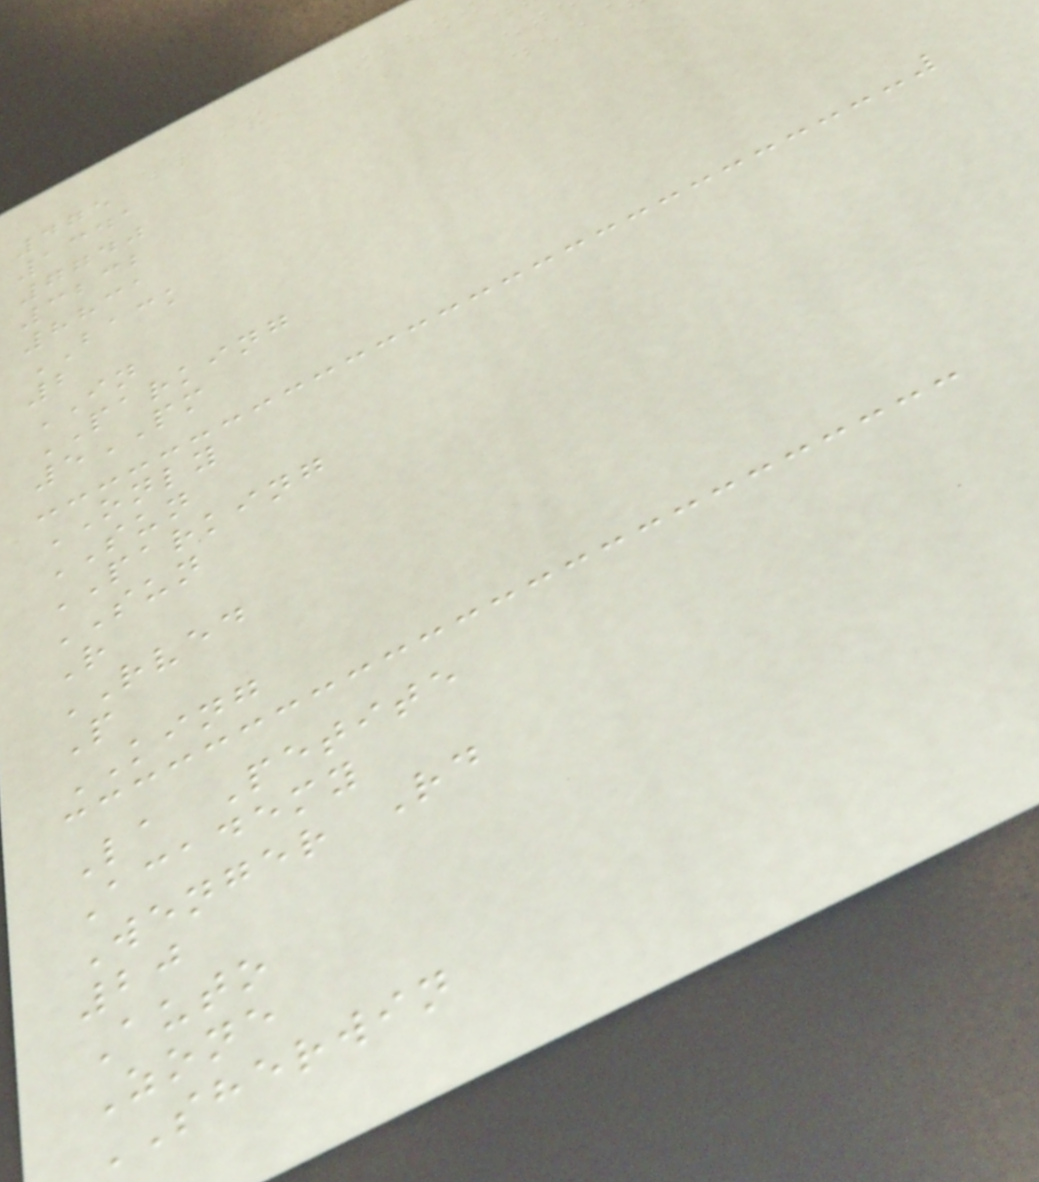475
1341
7740
3232
8831
BACK
2
IN
PARKING
5PM
ONLY
SUN
PARKING
SUN
R
RVED
P
KING
La Petite
Academy
Wenger Rd
20
Auto
Zone
SHERWIN
